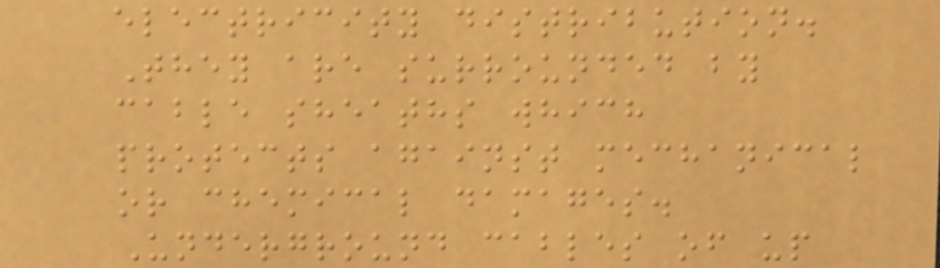electricity distribution.
They are surrounded by
cable sheaths which
protects against mechanical
or chemical damages.
Underground cables of up
